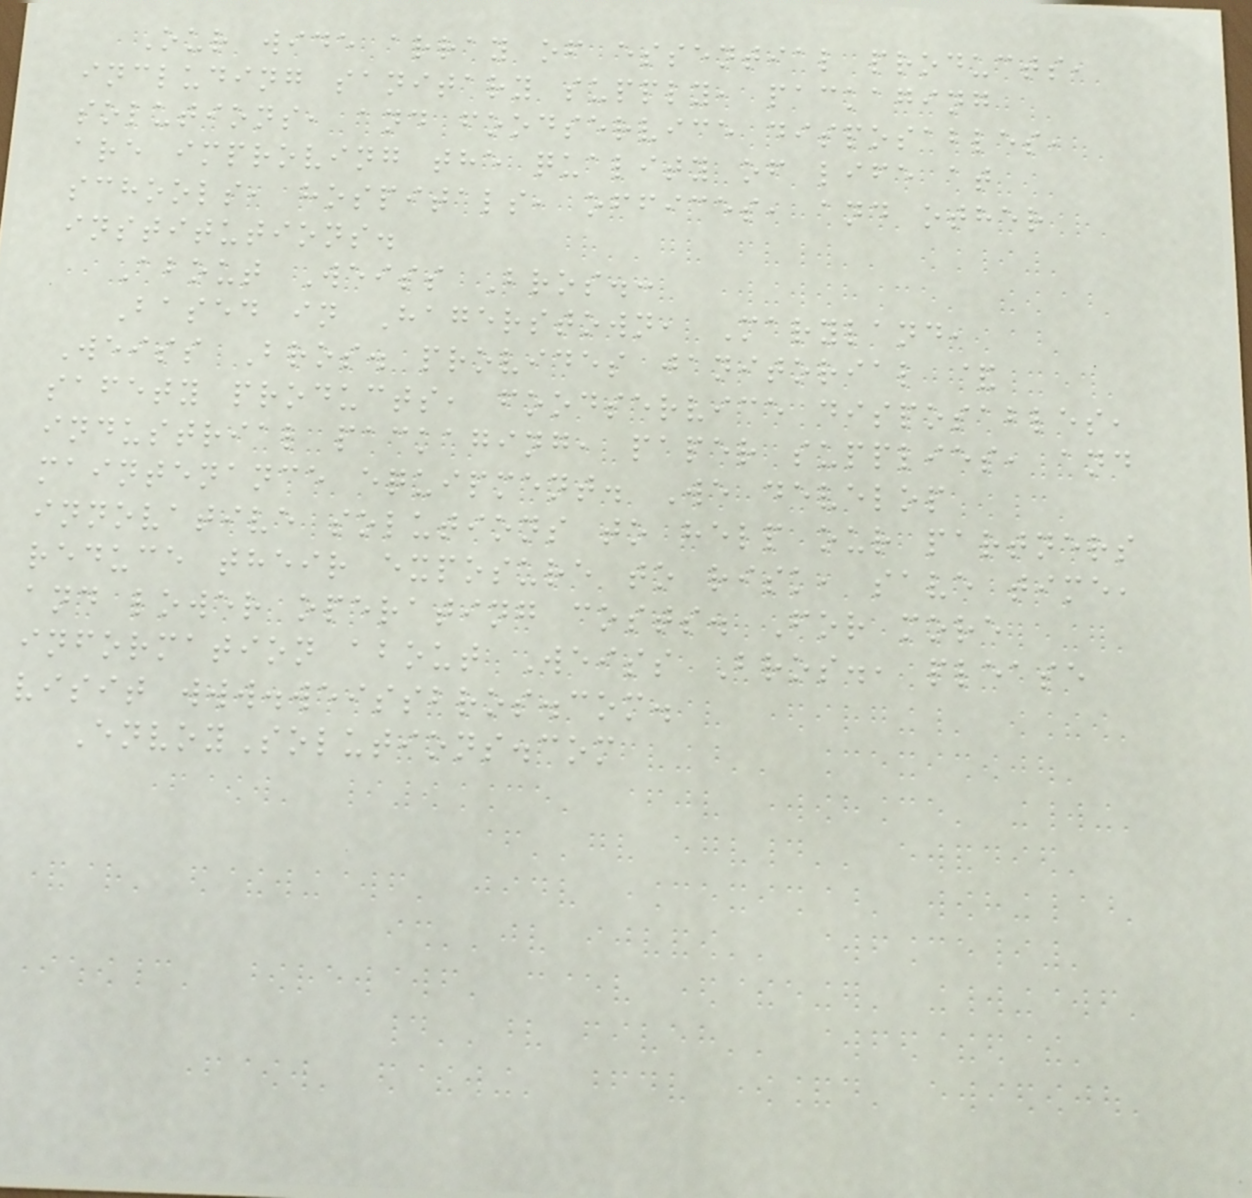Our wide array of essential products,
including sanitary supply, packaging
solutions, and foodservice disposables,
are improving the quality of life at
schools, hospitals, offices, and other
institutions.
About Weiss Bros.:
Based in Hagerstown, Maryland,
Weiss Bros. provides janitorial &
safety products, foodservice disposables,
industrial packaging, paper supplies, and
maintenance equipment. We develop
innovative solutions to help our partners
reduce their exposure to risk, save time,
and lower operating costs. For more
information about Weiss Bros., please
visit www.weissbros.com.
EnvoySolutions.com
